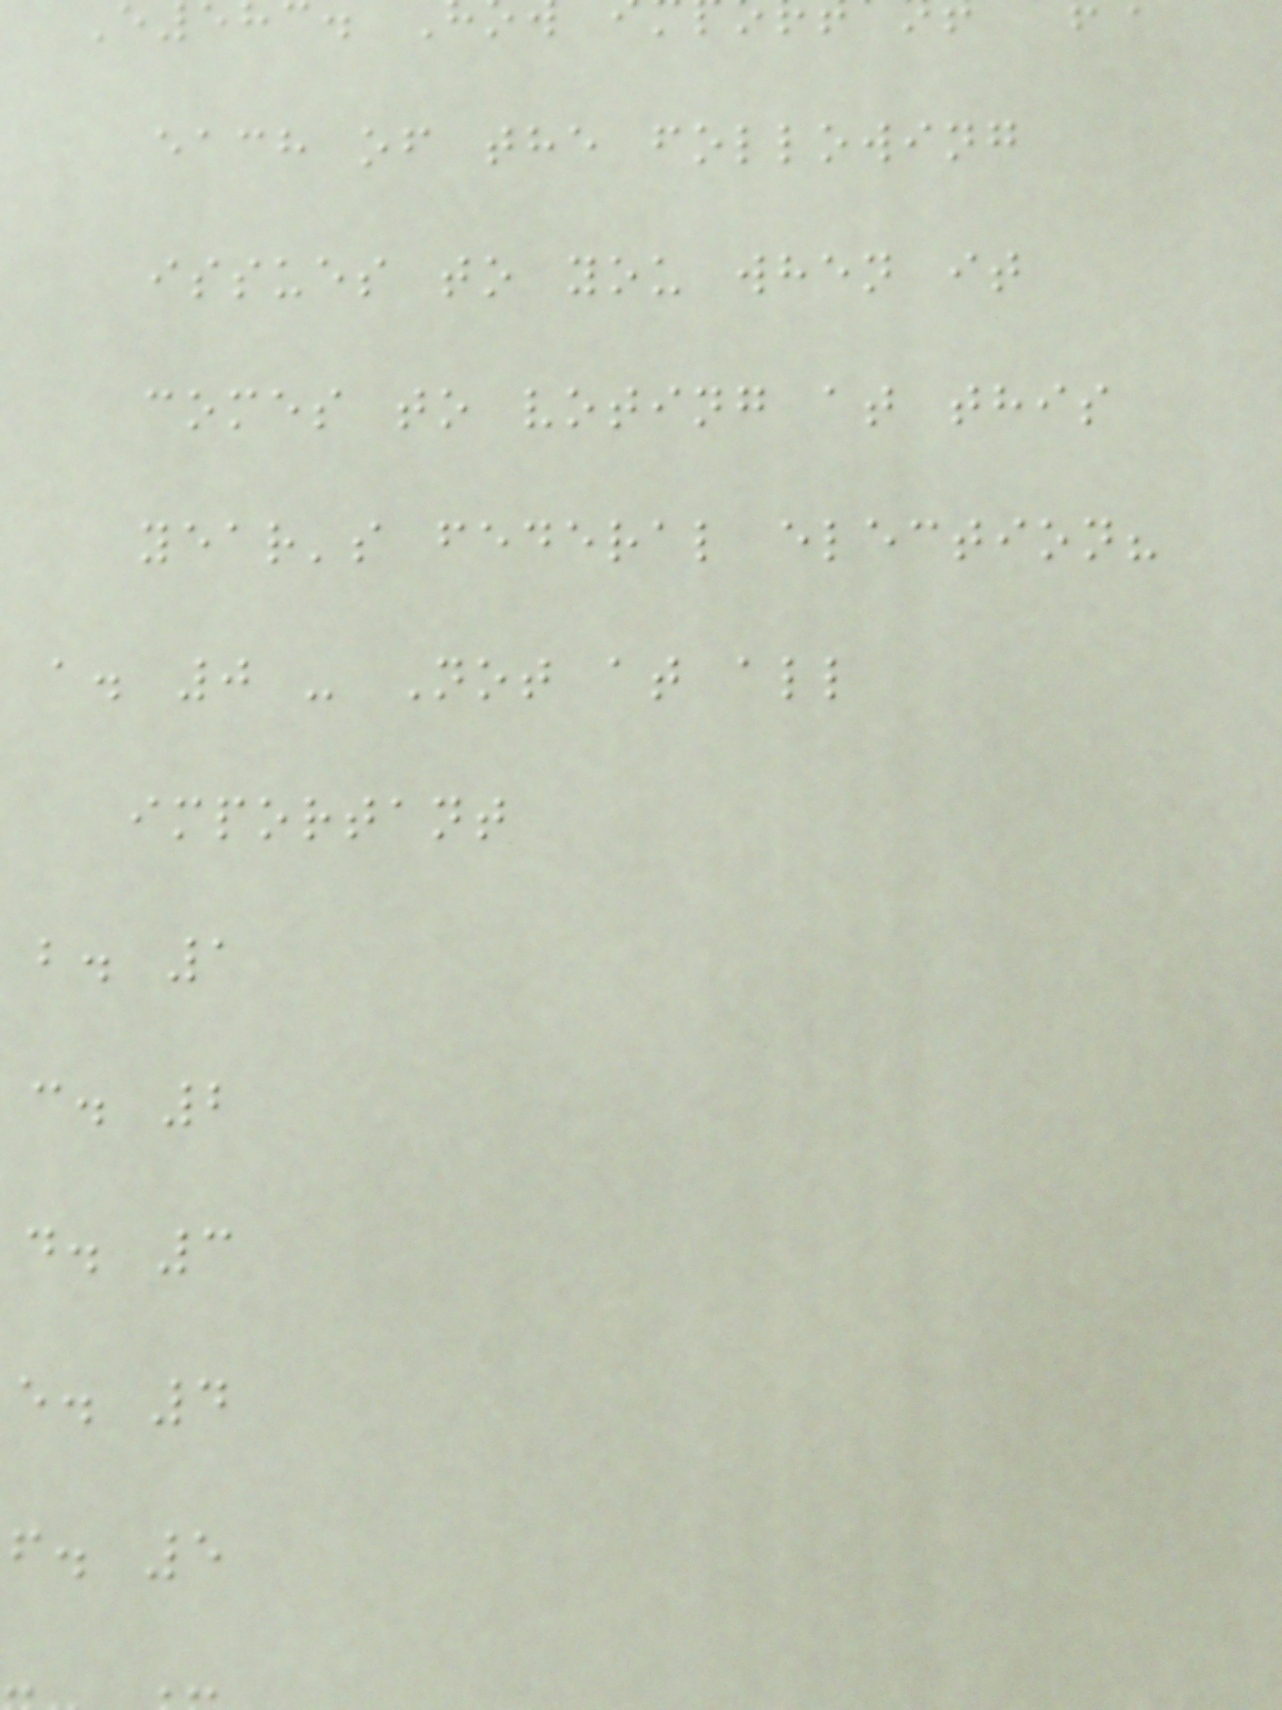each of the following
issues to you when it
comes to voting at this
year's federal election?
a. 0 - Not at all
important
b. 1
c. 2
d. 3
e. 4
f. 5
